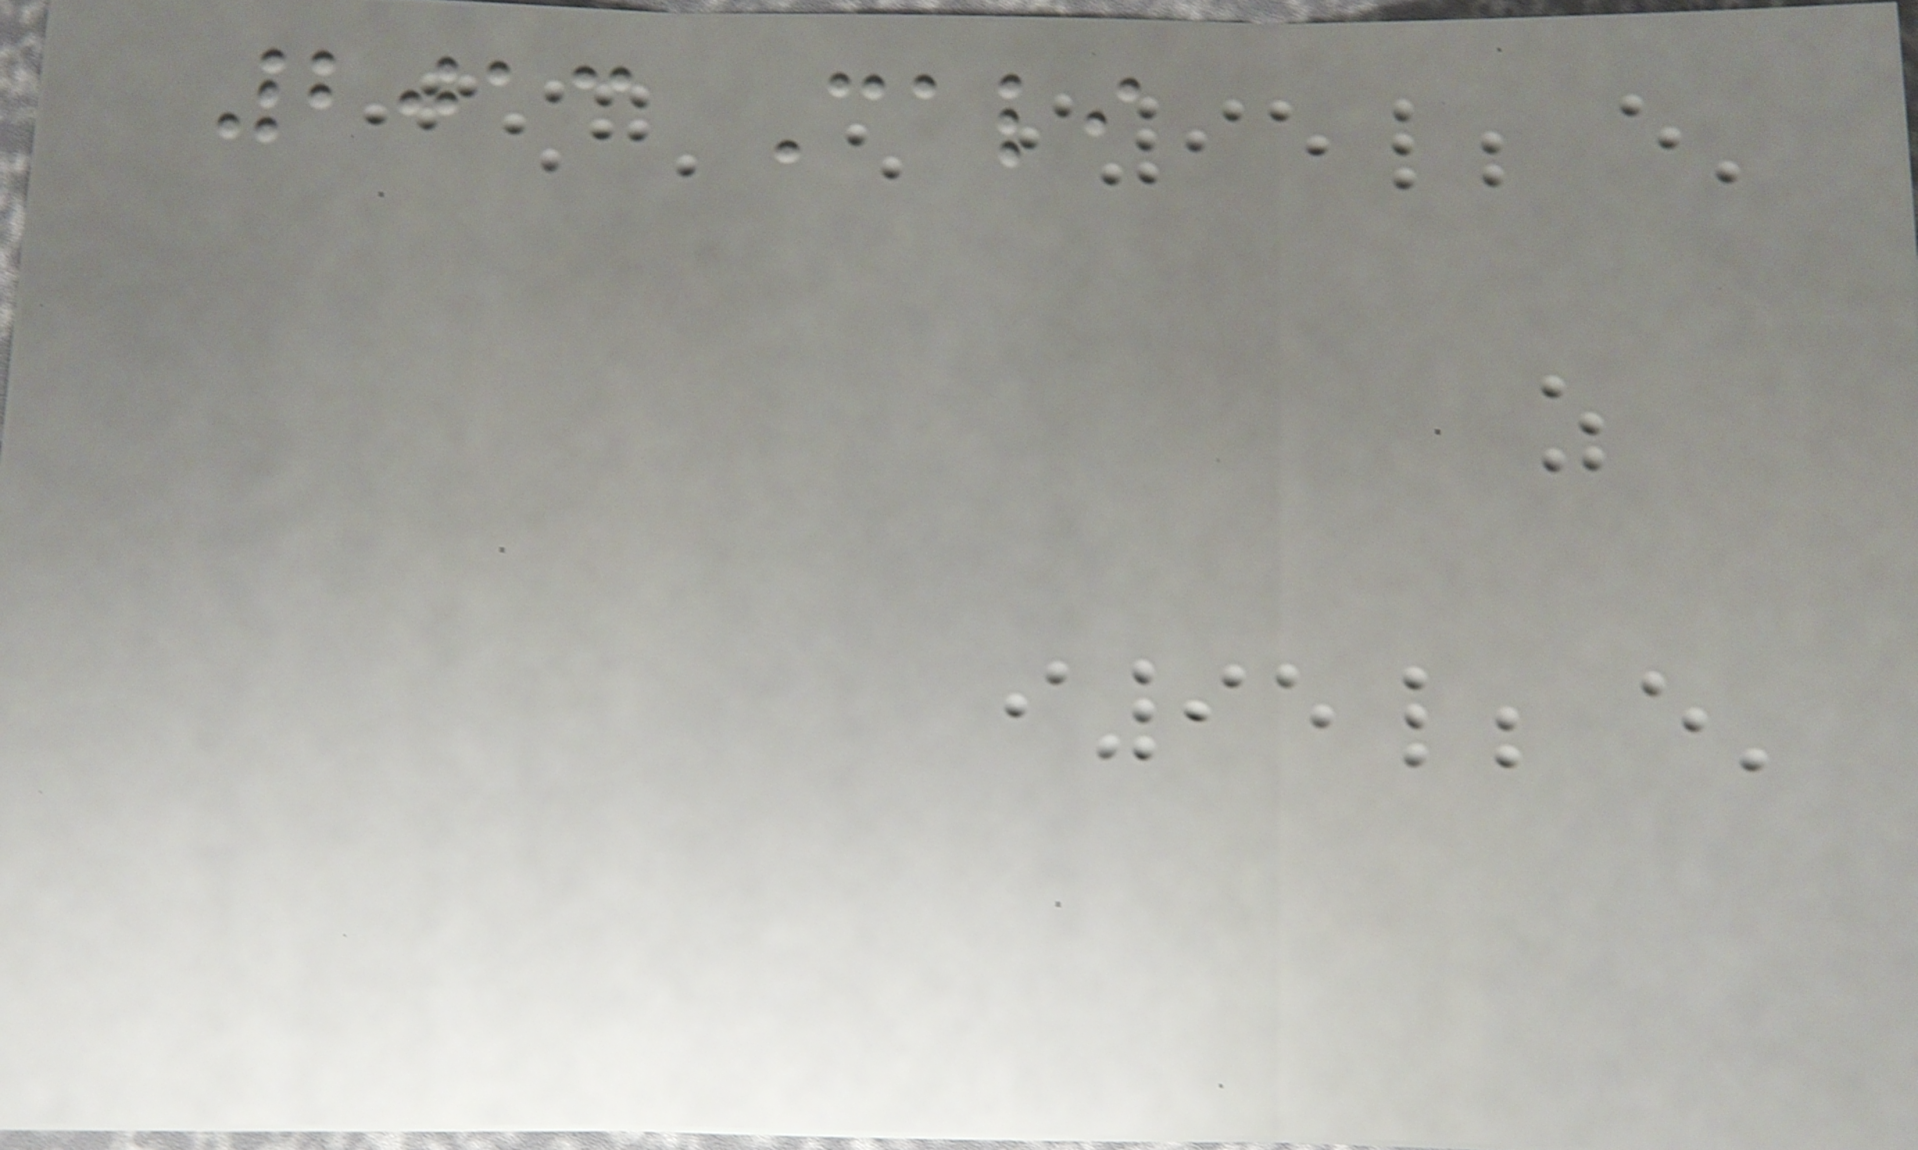2013 Cali
